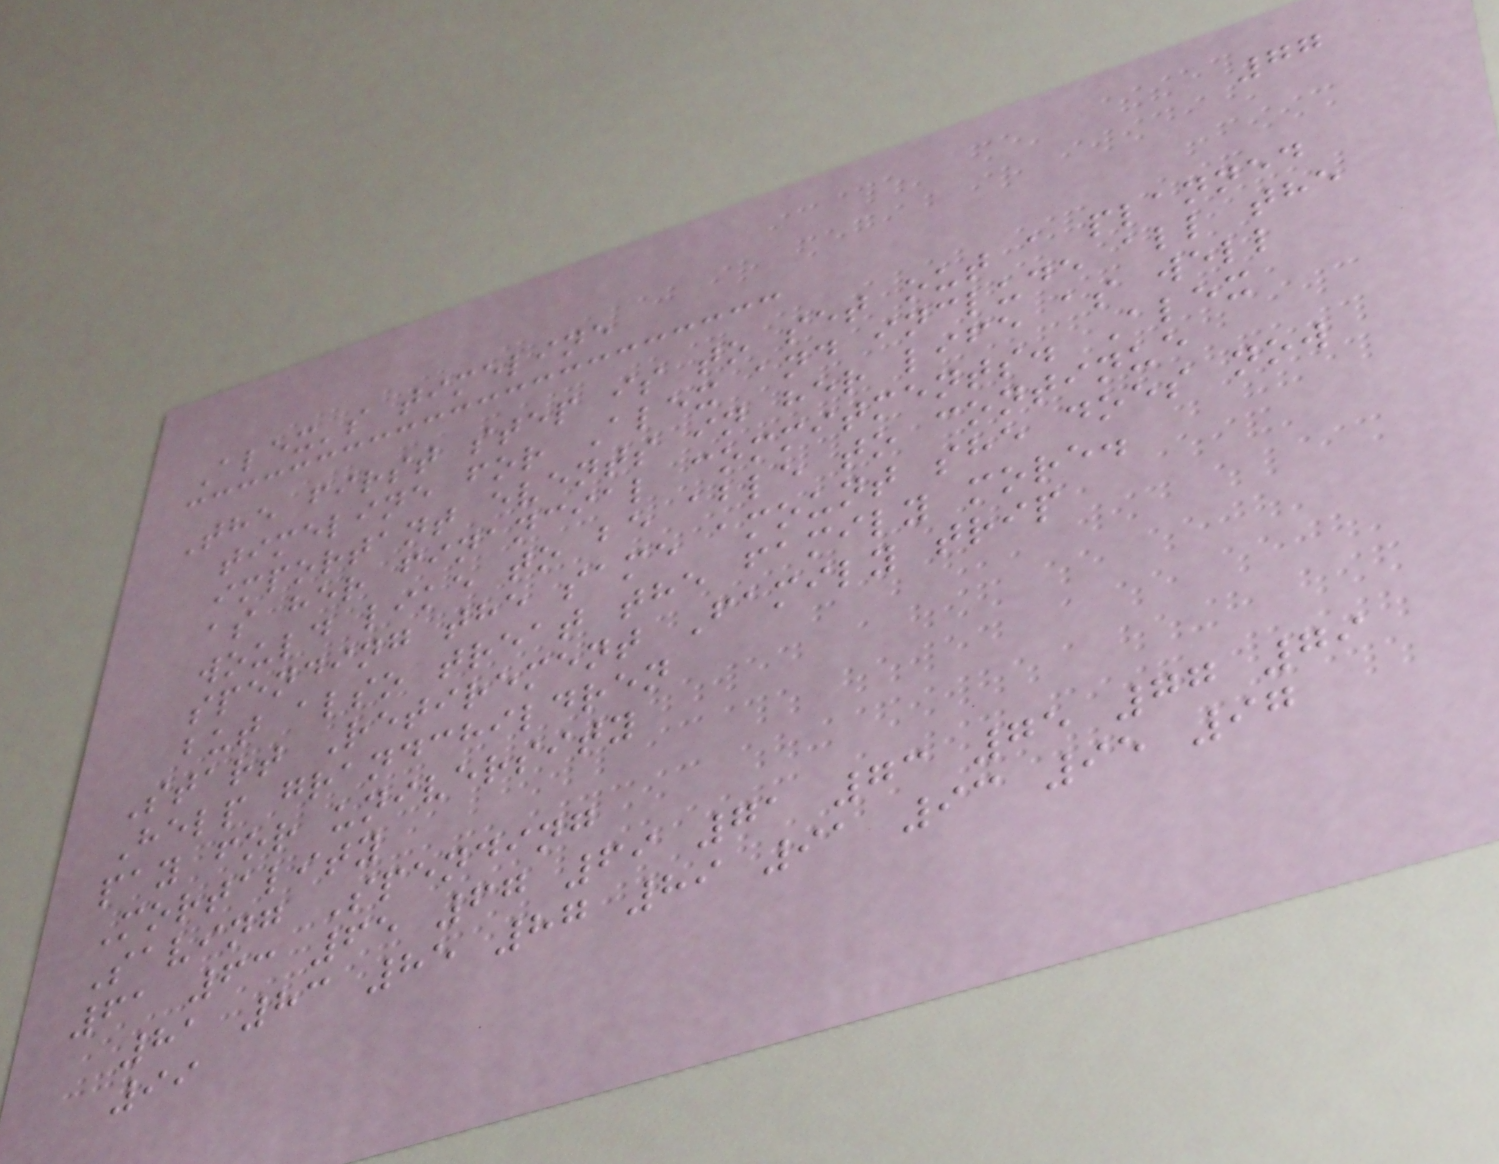77
Alex's timeline
The first step is to set out a planned
timeline for Alex and include all the
important events in her life as well
as her financial commitments. Alex
would like to be able to continue
spending the same amount she does now
but also treat the family more.
Start Retirement Family trip
Help grandchildren
pay for university
Mortality
Saving Spending
61 63 65 67 69 71 73 75 77 79
81 83 85 87 89 91 93 95 97
99
